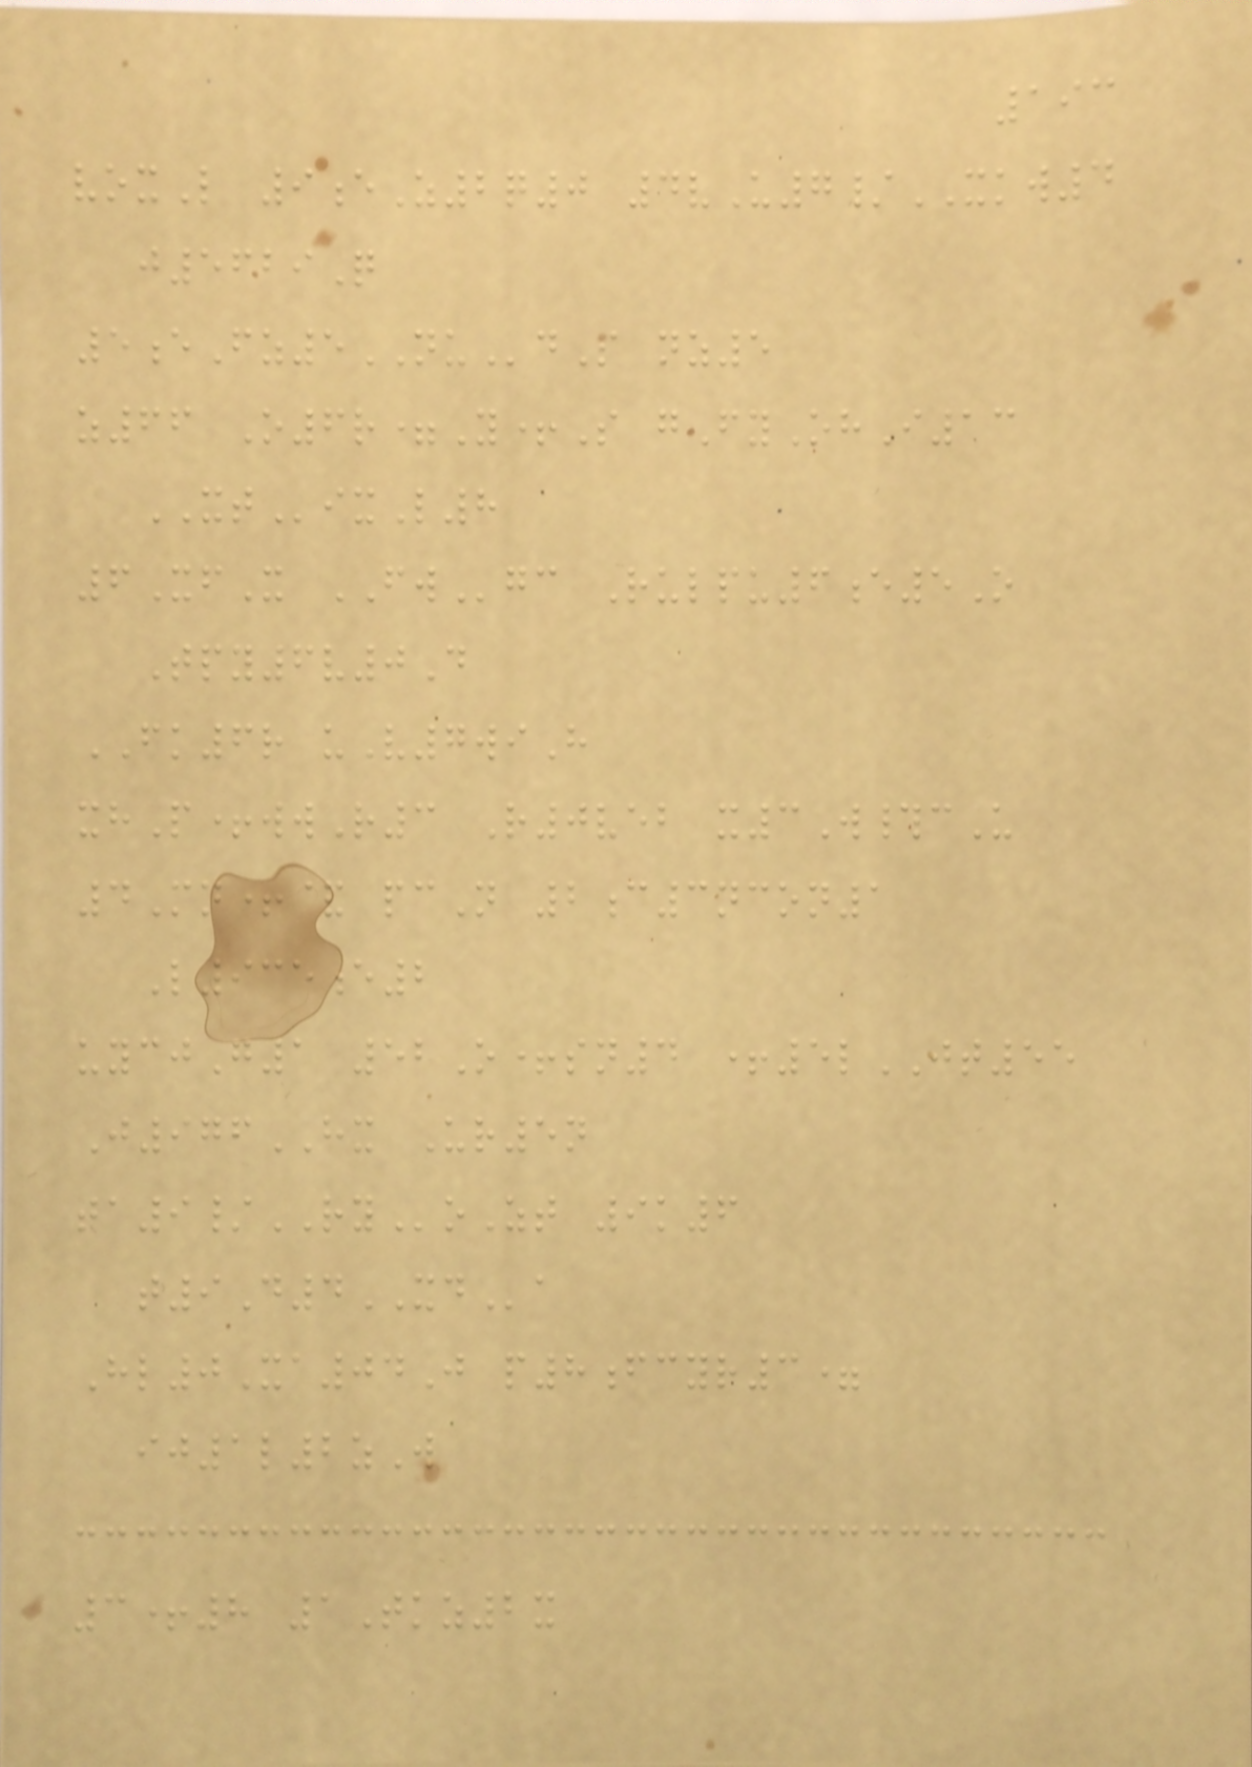193
voxL 9eZ2q0 4vU7/XKW4
j5629Q
5eFz5NUdS nz5
z66 O6r=Y+S gFyOhI13
XTixL8
6XfX FWgc Rulpu6e5O
Tpy6v0D
FK6r uV7wiH
xhP+wwR3 R0veb x3W#cU
4Mn+& pcN 2c3ncon1
L935e2
uycjG1 52O+sn4 +5lJT55
J976HX Ur5n
ta9/RYoZt 9k6
t9D4XDa
Hl0Xa04J p8fcyr3=
ij1l2zW
3+8 1Tkz2x
